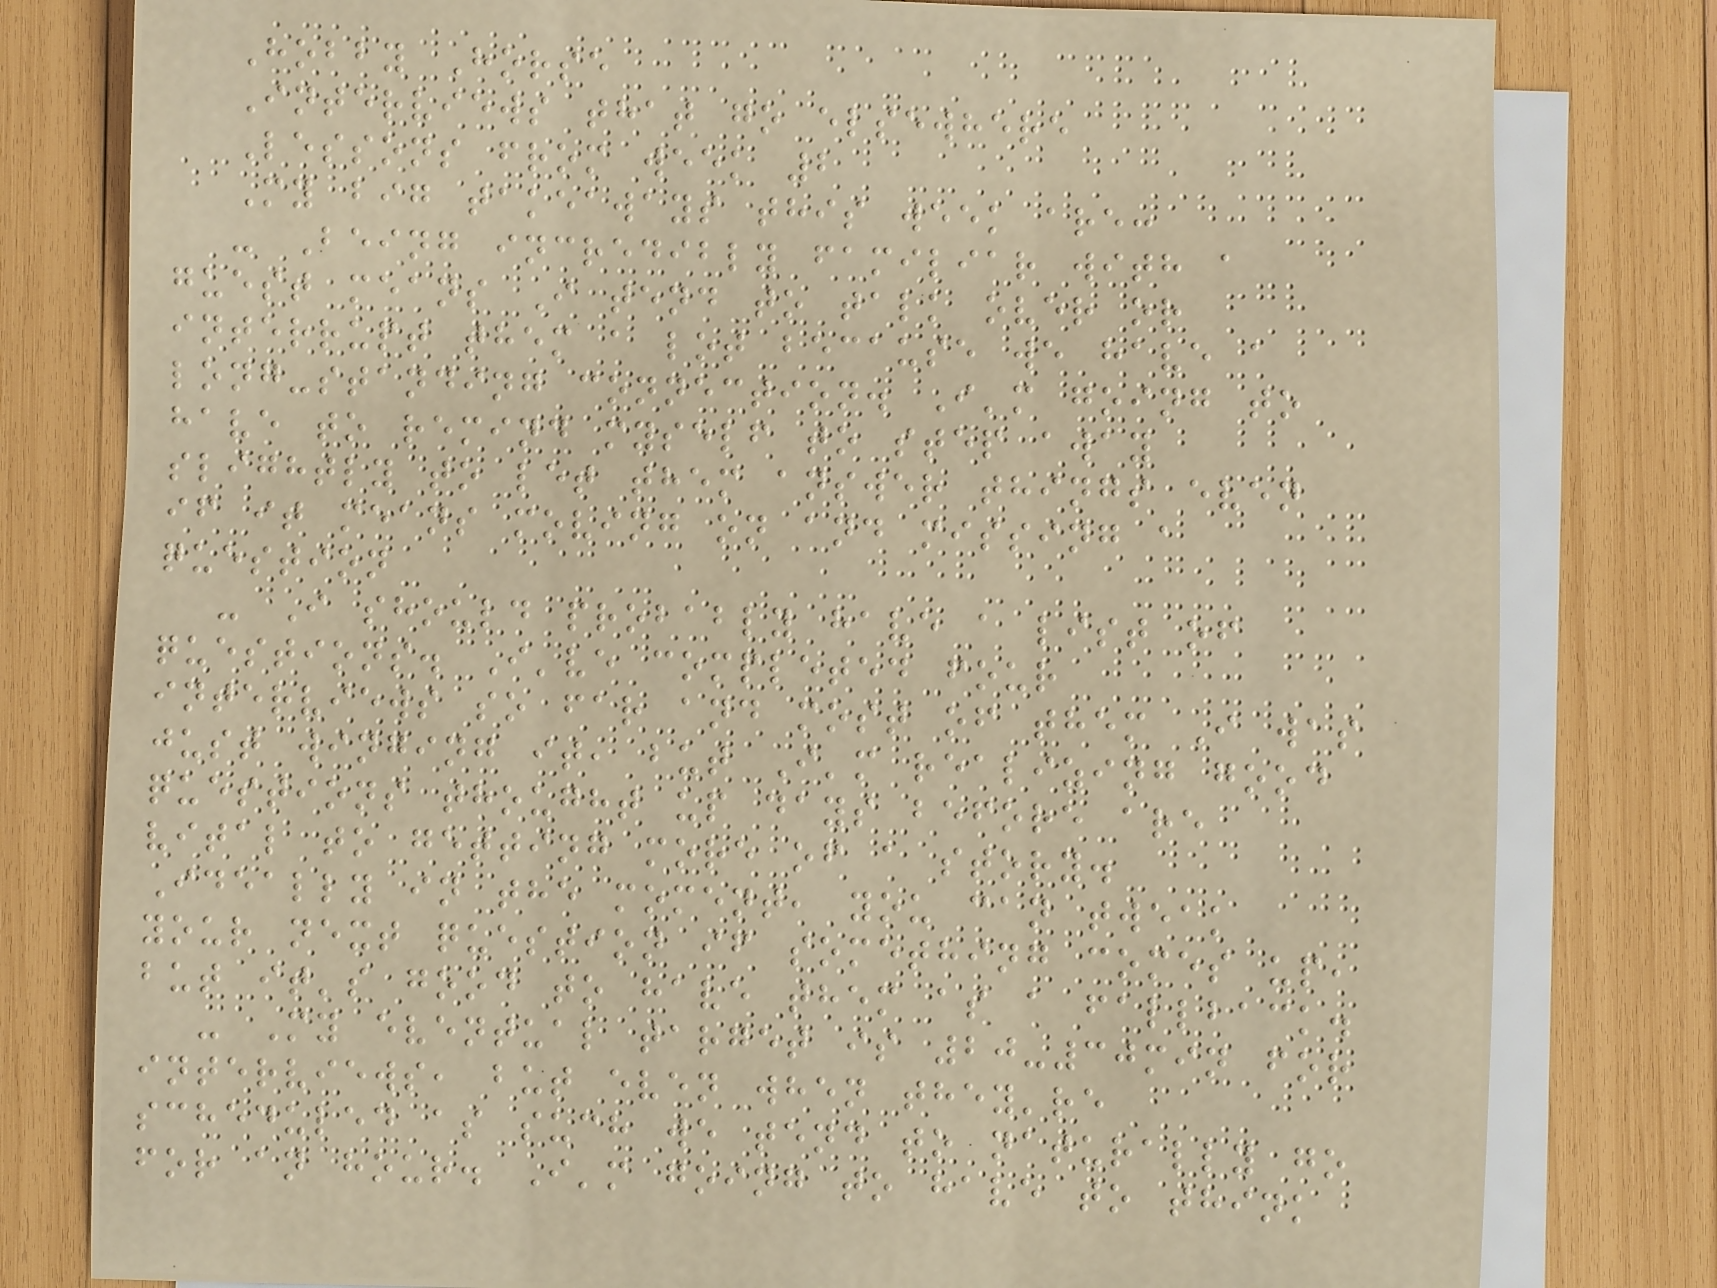Hobby Horse
Interviews that go elsewhere
Lessons from week 2
My big takeaways this week are:
- Being incredibly familiar with a
guest means I tend to talk over or
interrupt them a lot because we have a
long-standing connection. I'm going to
have to remind myself to step away
slightly to let them answer things even
if it means moving on and missing a
question
- I should probably have a list of
questions. I've completed four
interviews so far and most of them I was
just winging it, but I'm realizing good
questions thought up days before are
vital to getting more of a story.
Ideally in the moment, you can tweak
your next question if something comes up,
but it's good to have them as a fallback.
- My eventual target is 20-30min for
interviews, but even when they're
scheduled as such we tend to naturally go
for an hour. I'm going to have to think
